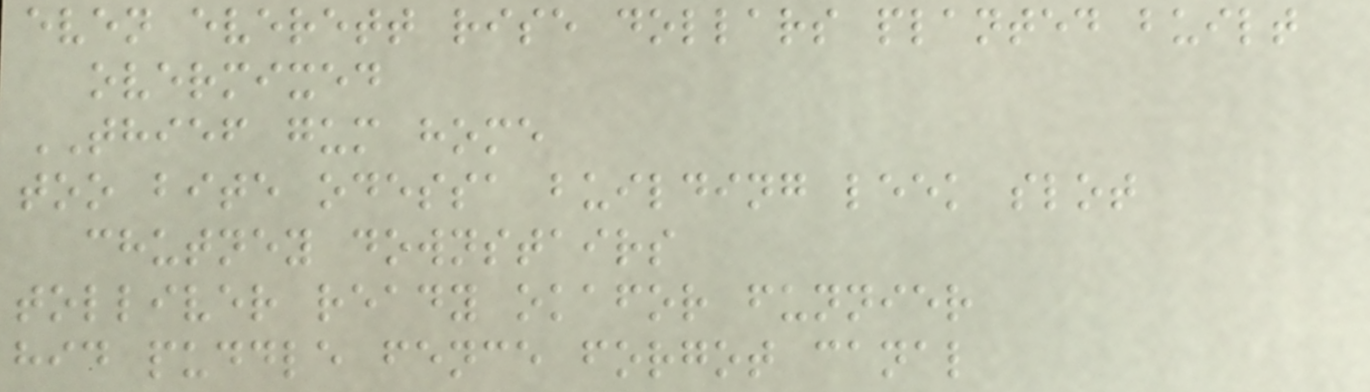even everett rise dollars planted built
overmixed
THIEF gum home
too bite odessa building leek slot
chutney downstairs
tolliver ready okafor funnier
hid puddle fence forgot canal
